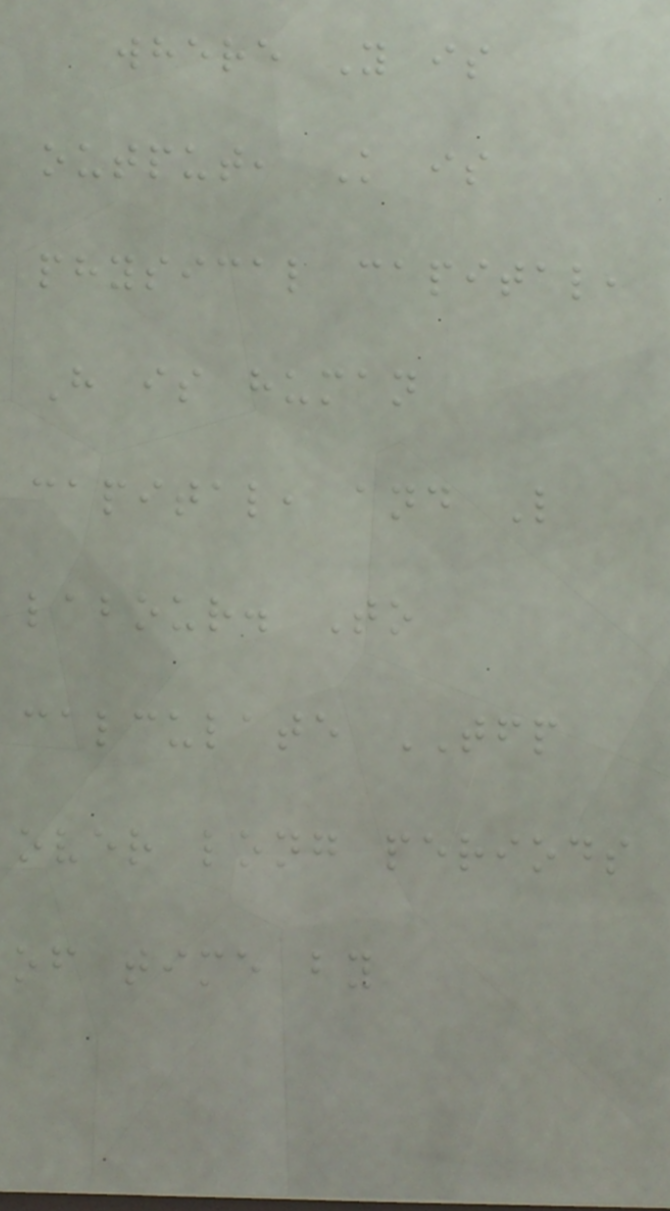where Y is
output, K is
physical capital,
H is human
capital, and L
labour. To
calculate TFP
over long periods
of time by
